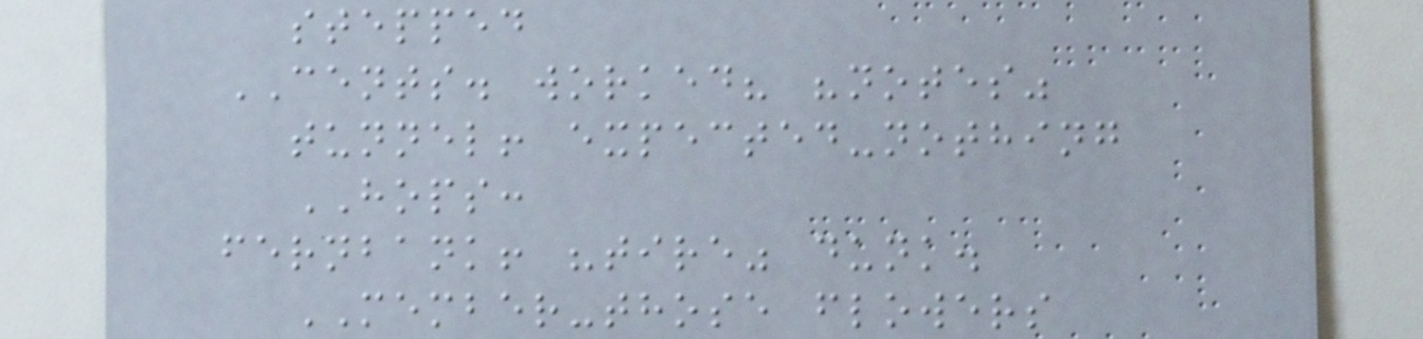stepped
CENTS. worked? "notes"
tunnel! expected-nothing
HOPS:
fernbank! "tire" dunk.
MEMBER-those flowers
